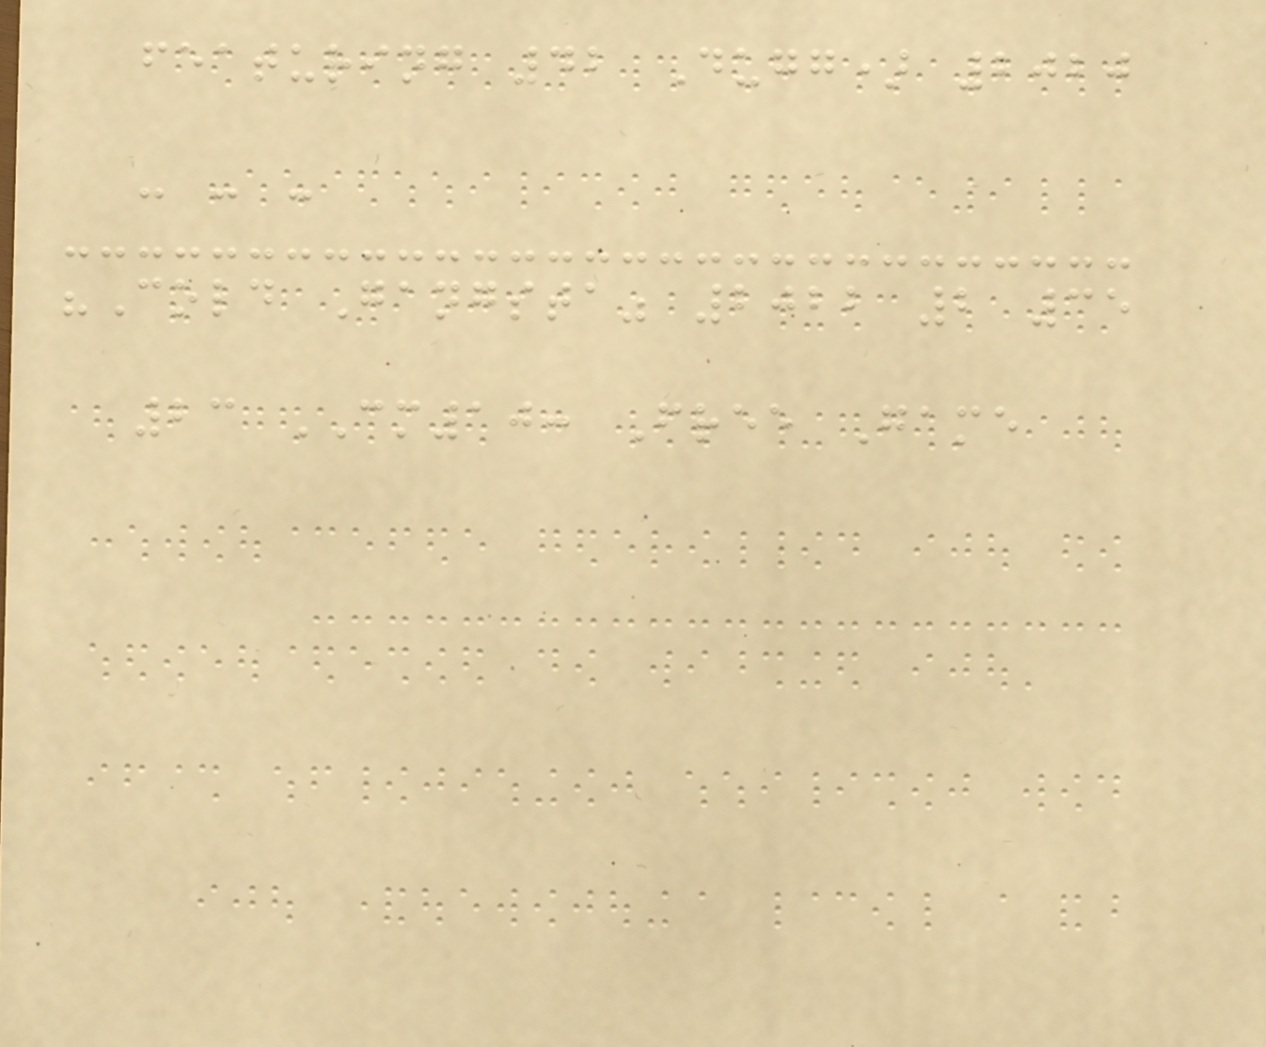featuring 42 Dugg) 2020
- - -
"Cold Gangsta" 2022 2 35
23 CM10: Free Game
